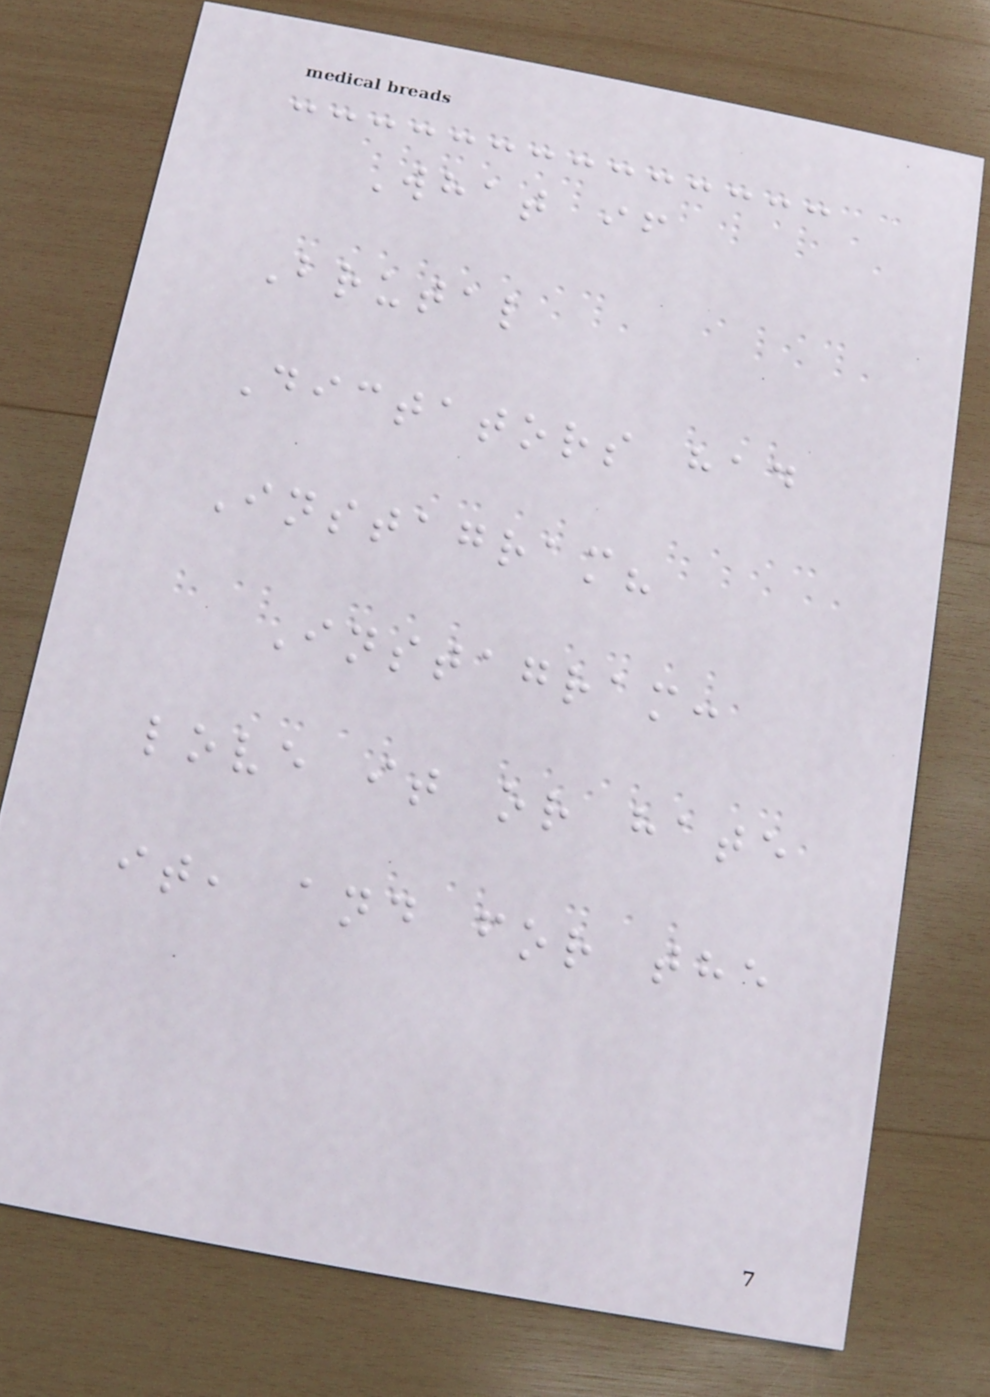What if
Brutal
Dictators had
Instagram?
Instagram:
love it or hate
it, and for the
